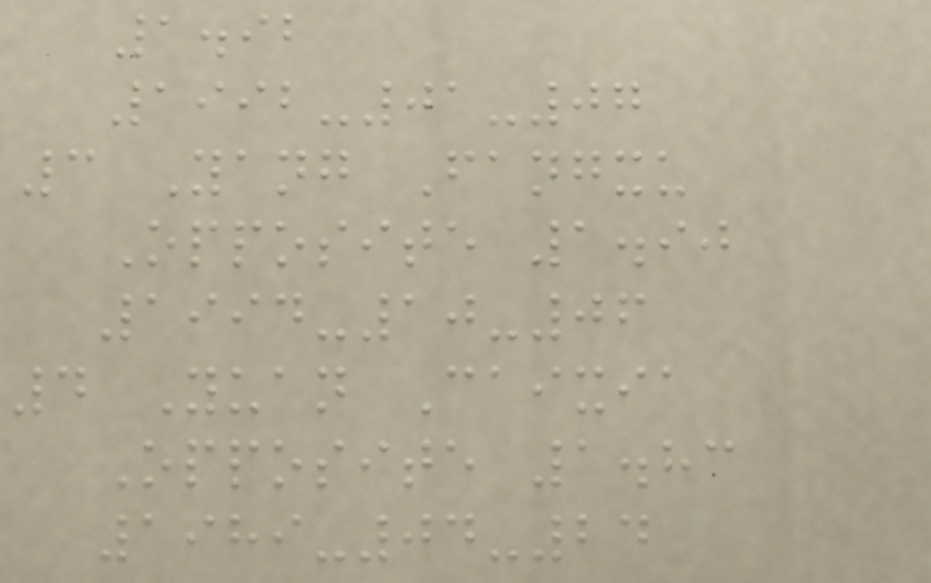1.92
1992-01-07
3 Yang Fangxu
Opposite 1.90
1994-10-06
4 Yuan Caixia
Opposite 1.83
1989-04-24
